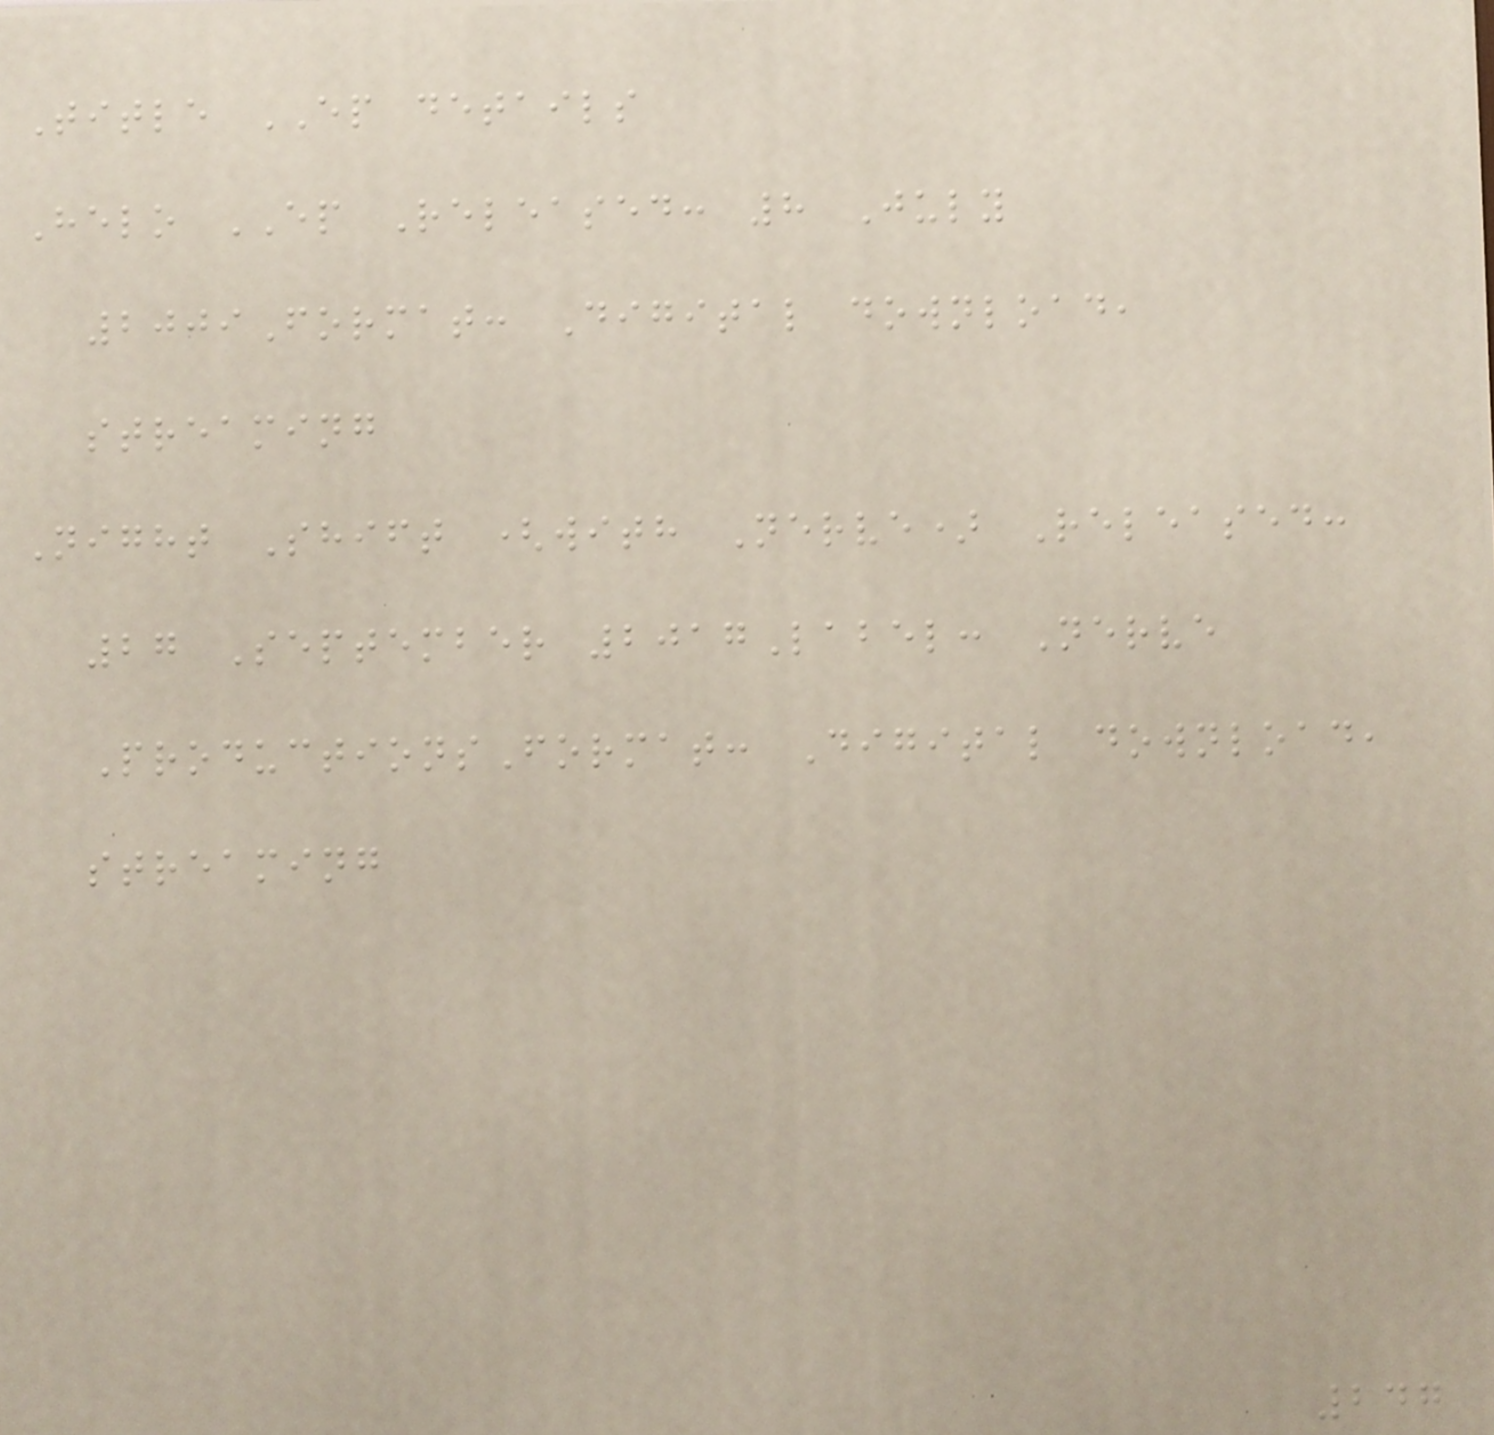Title EP details
Helo EP Released: 8 July
2009Format: Digital download,
streaming
Night Shift (with Nerve) Released:
27 September 2017Label: Nerve
ProductionsFormat: Digital download,
streaming
247
